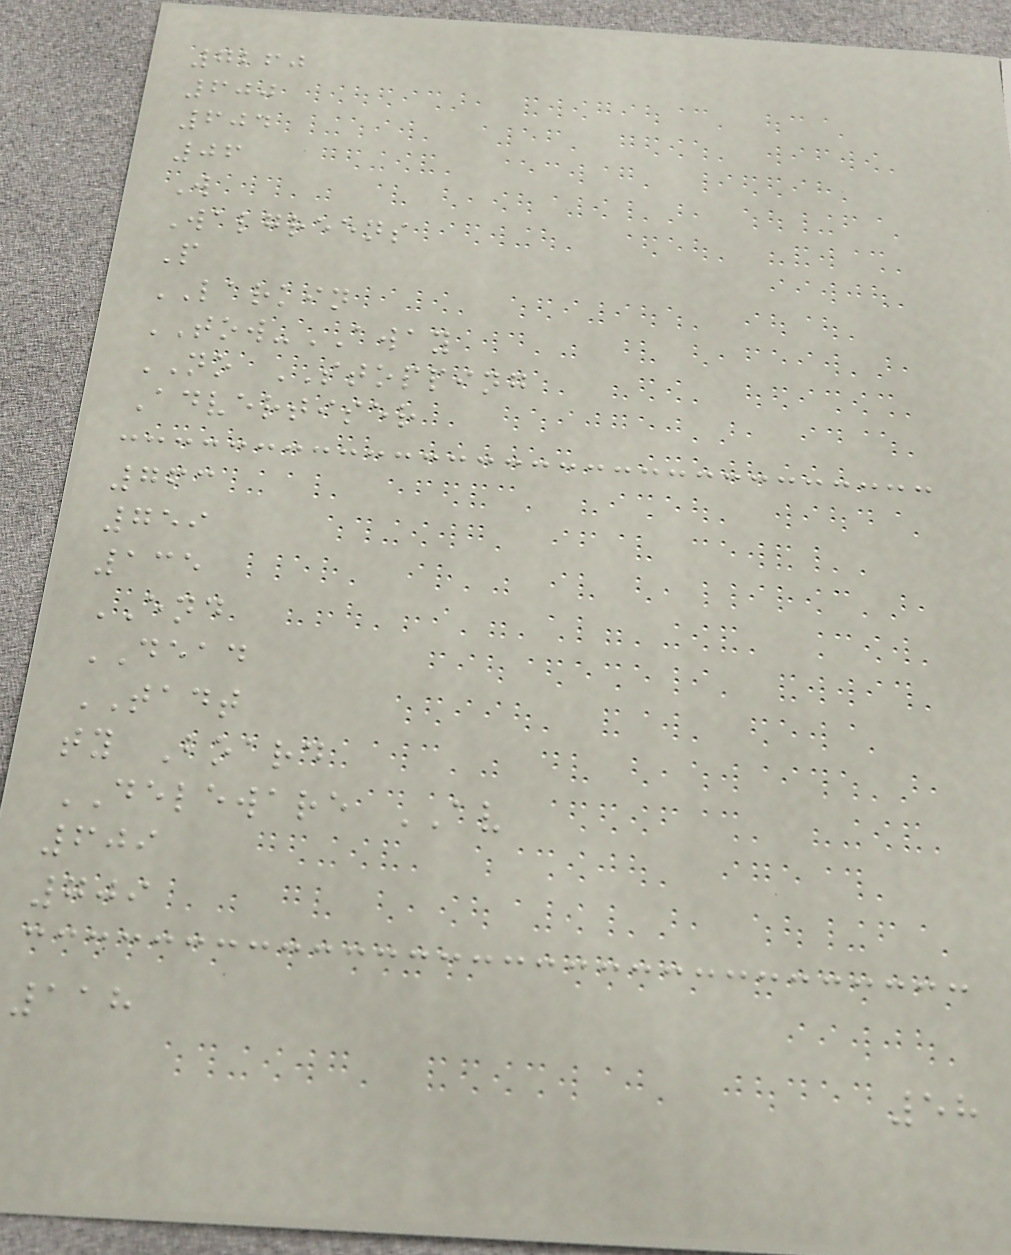7260
600
604
06
W
Walgreens
P
LARKIN
TOW-AWAY
NO STOPPING
Advertiser
763
759
135
END
DEAD
TADT
ty Board
DELEWARE AV
609
709
118
58
